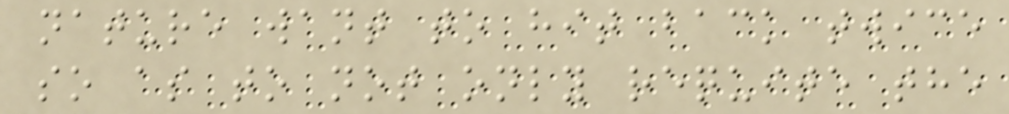nature want to hit back twice
so as to not only requite the
